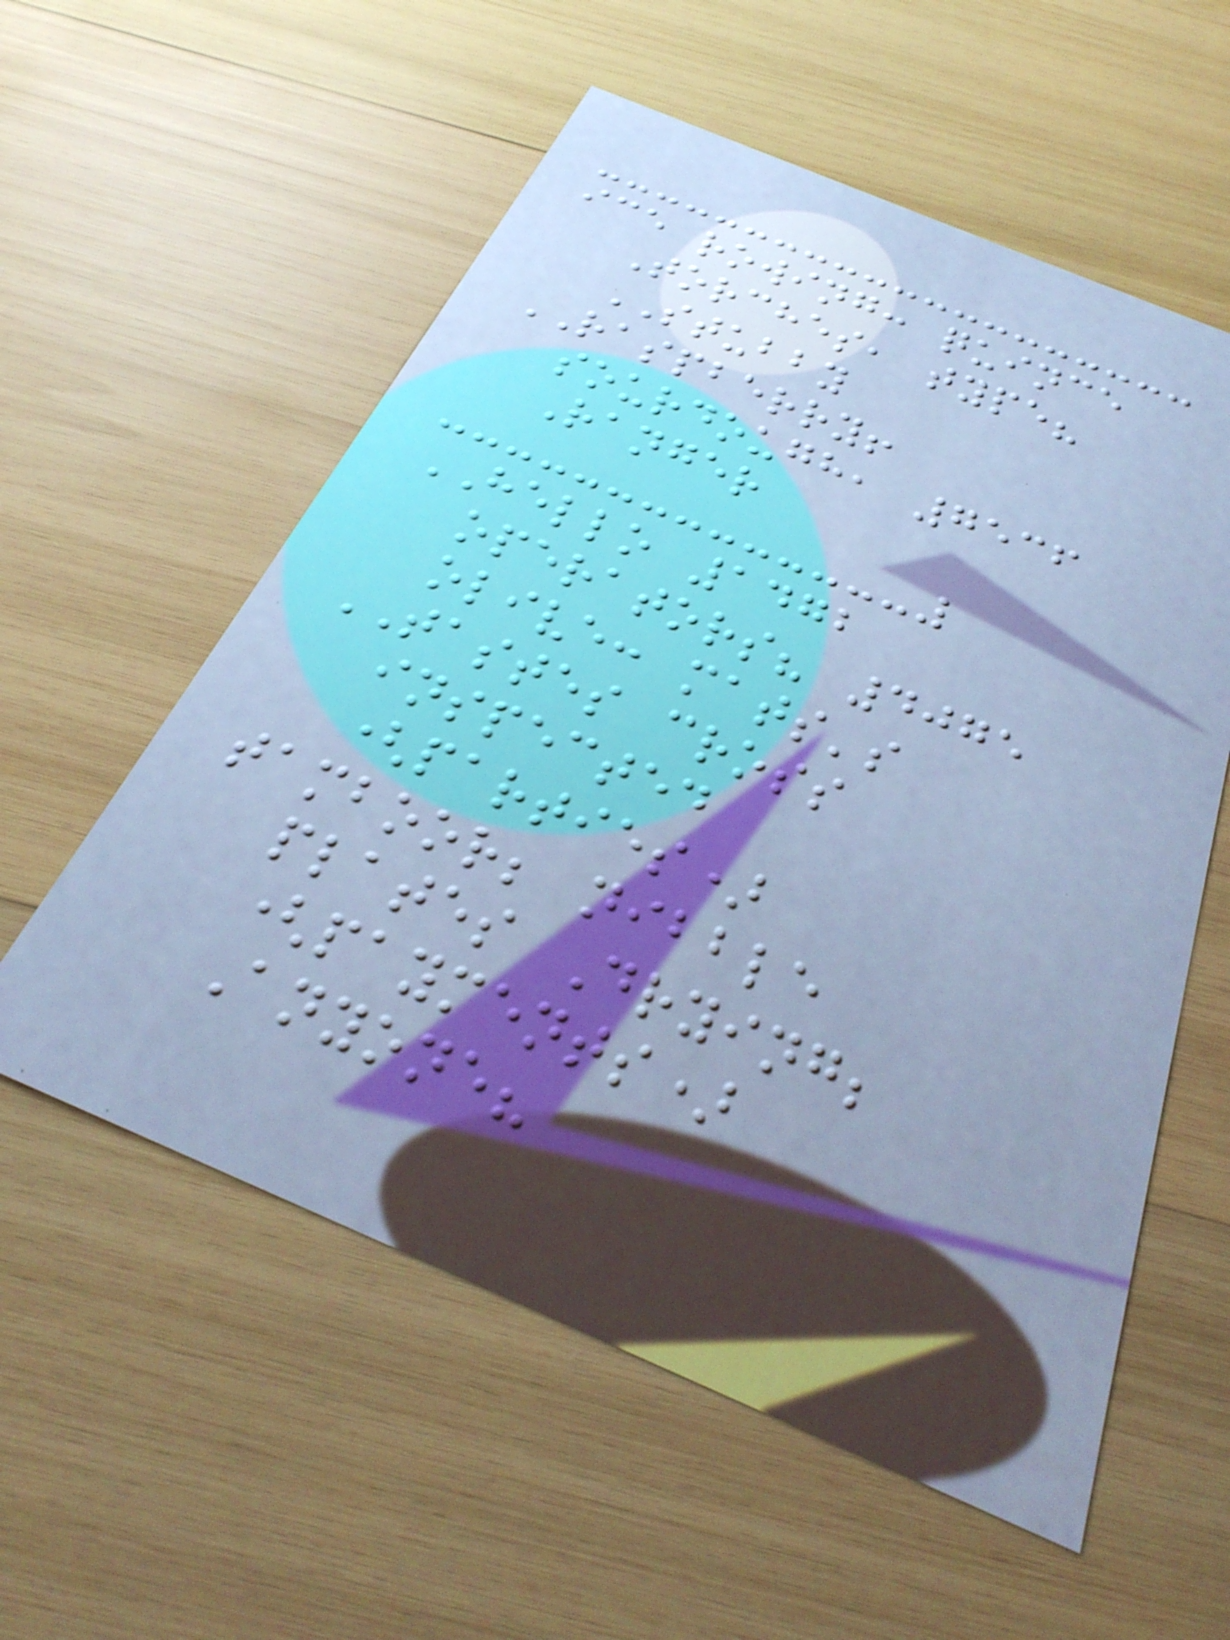ice rowing: quince
Torches, type?
STUBBY
RASPBERRY!
sourdough, 7536
Ranger
HELLO 1472
operators? 4075
olive: mats's
TASTES cross
inspected
(parties)
tamboor; nibble
plates Drying;
(payments)
Anyone?
